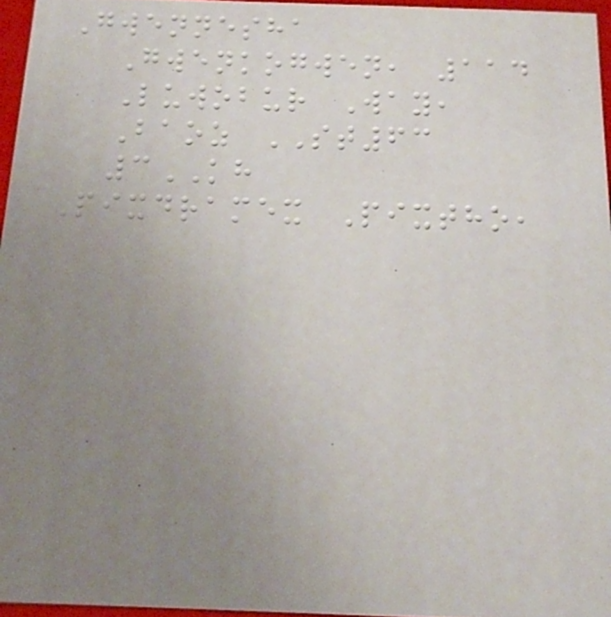Gwennesha
Gwenkogwen, 114
Luwobur Way,
Baoz ST63
3KH
Pixdramex Pixtho,
